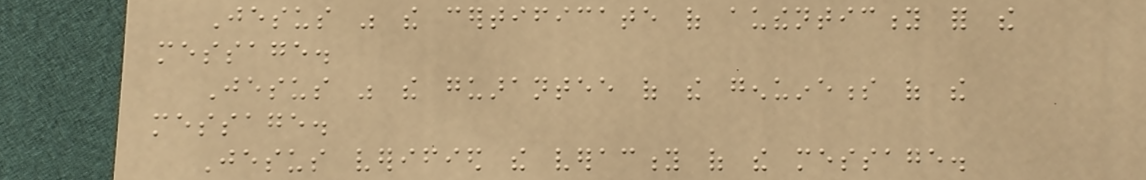Jesus was the certificate of authenticity for the
message.
Jesus was the guarantee of the genuineness of the
message.
Jesus verified the veracity of the message.
